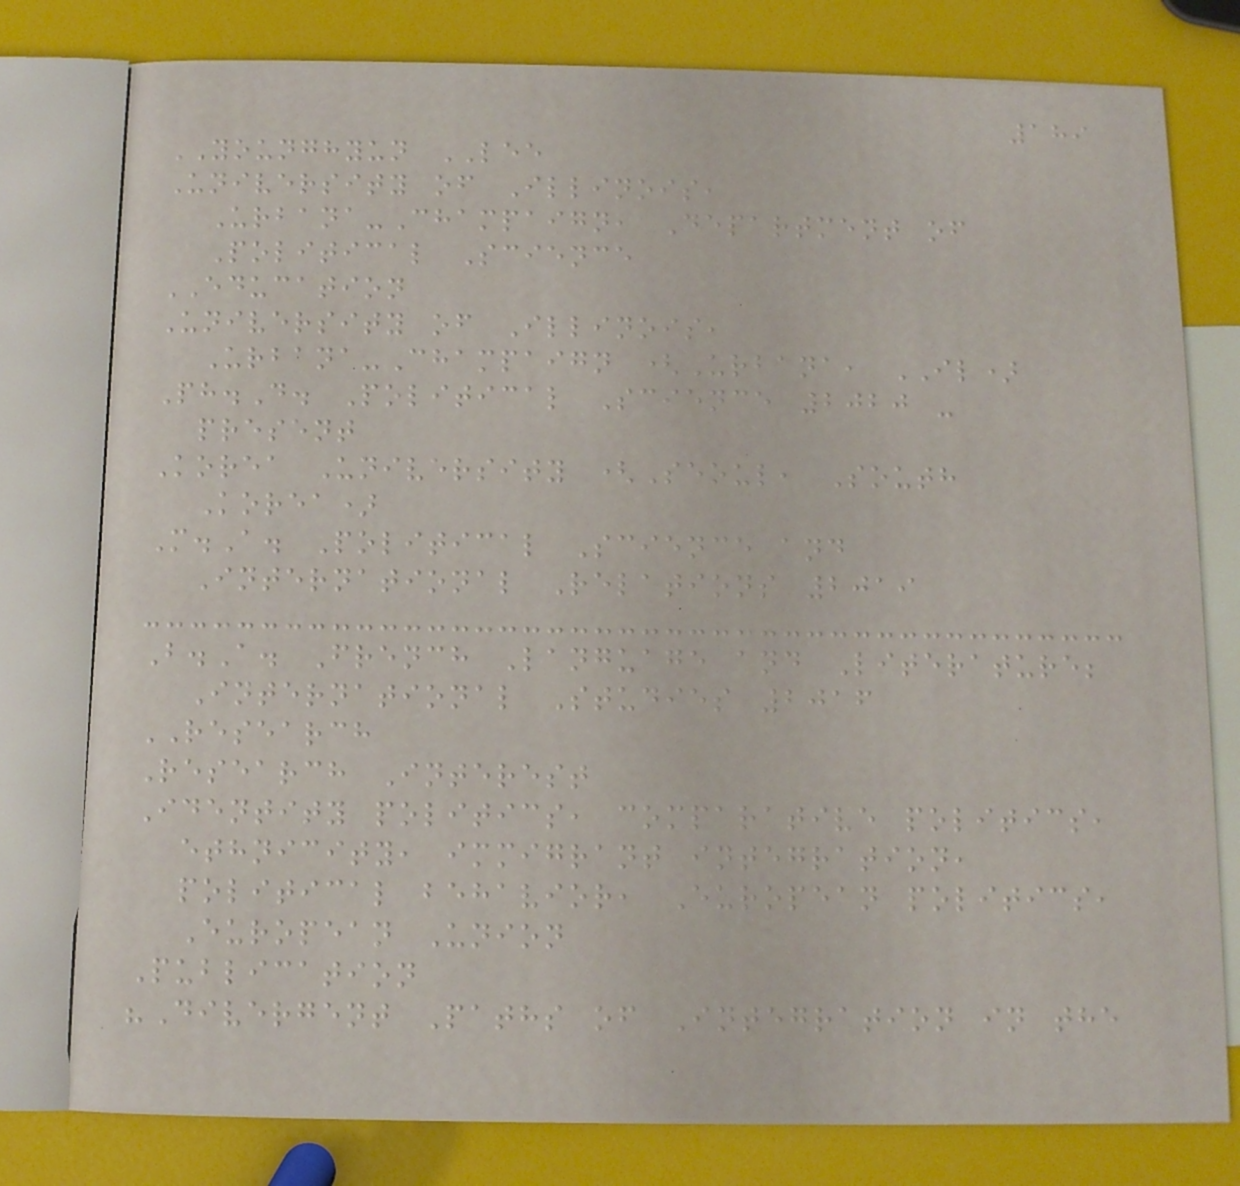189
YOUNGHYUN LEE
University of Illinois,
Urbana-Champaign, Department of
Political Science
EDUCATION
University of Illinois,
Urbana-Champaign (Urbana, IL)
Ph.D. Political Science 2020 -
present
Korea University (Seoul, South
Korea)
M.A. Political Science and
International Relations 2019
B.A. French Language and Literature;
International Studies 2016
RESEARCH
Research Interest
Identity politics, comparative politics,
ethnicity, immigrant integration,
political behavior, European politics,
European Union
Publication
"Divergent Paths of Integration in the
